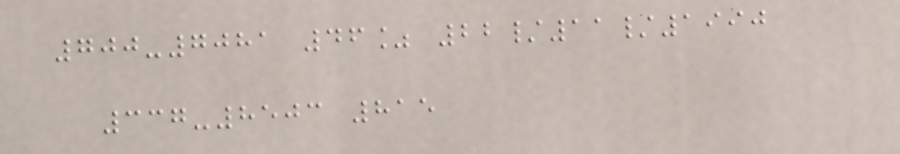700-7081 46% 22/11/1990
337-8503 815
